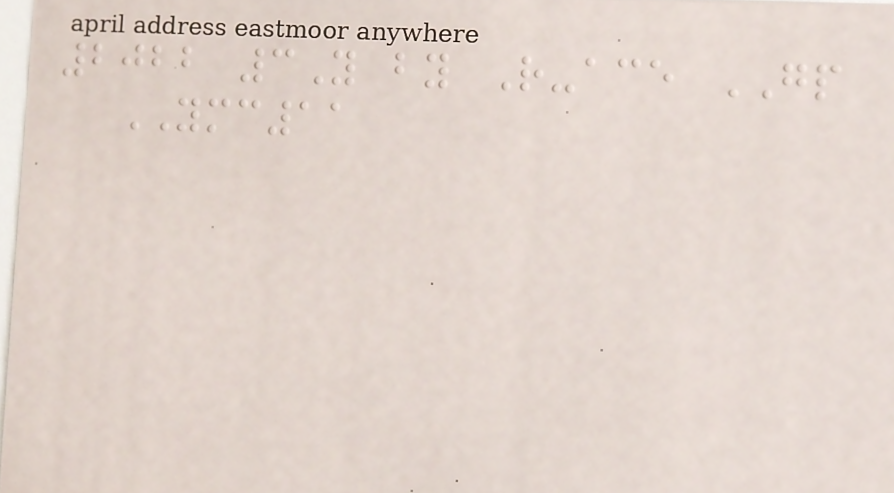2022 3Y by R-ace GP
YMC11
